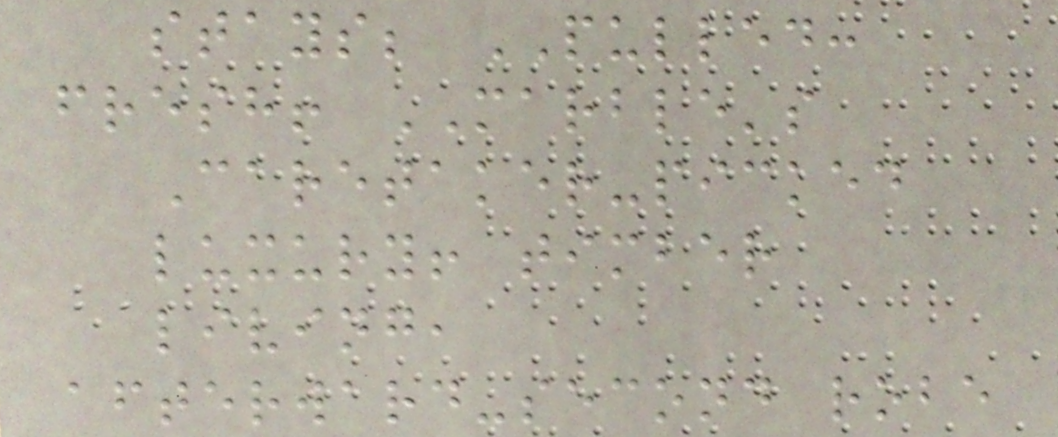stays; PULLED:
fresh! MARBLE's
Caretaker-picked
luxury! timber
living,
afterward-second robe
